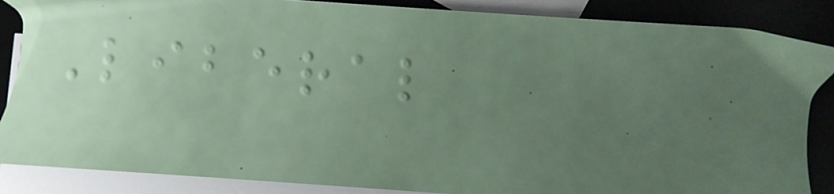Liberal
